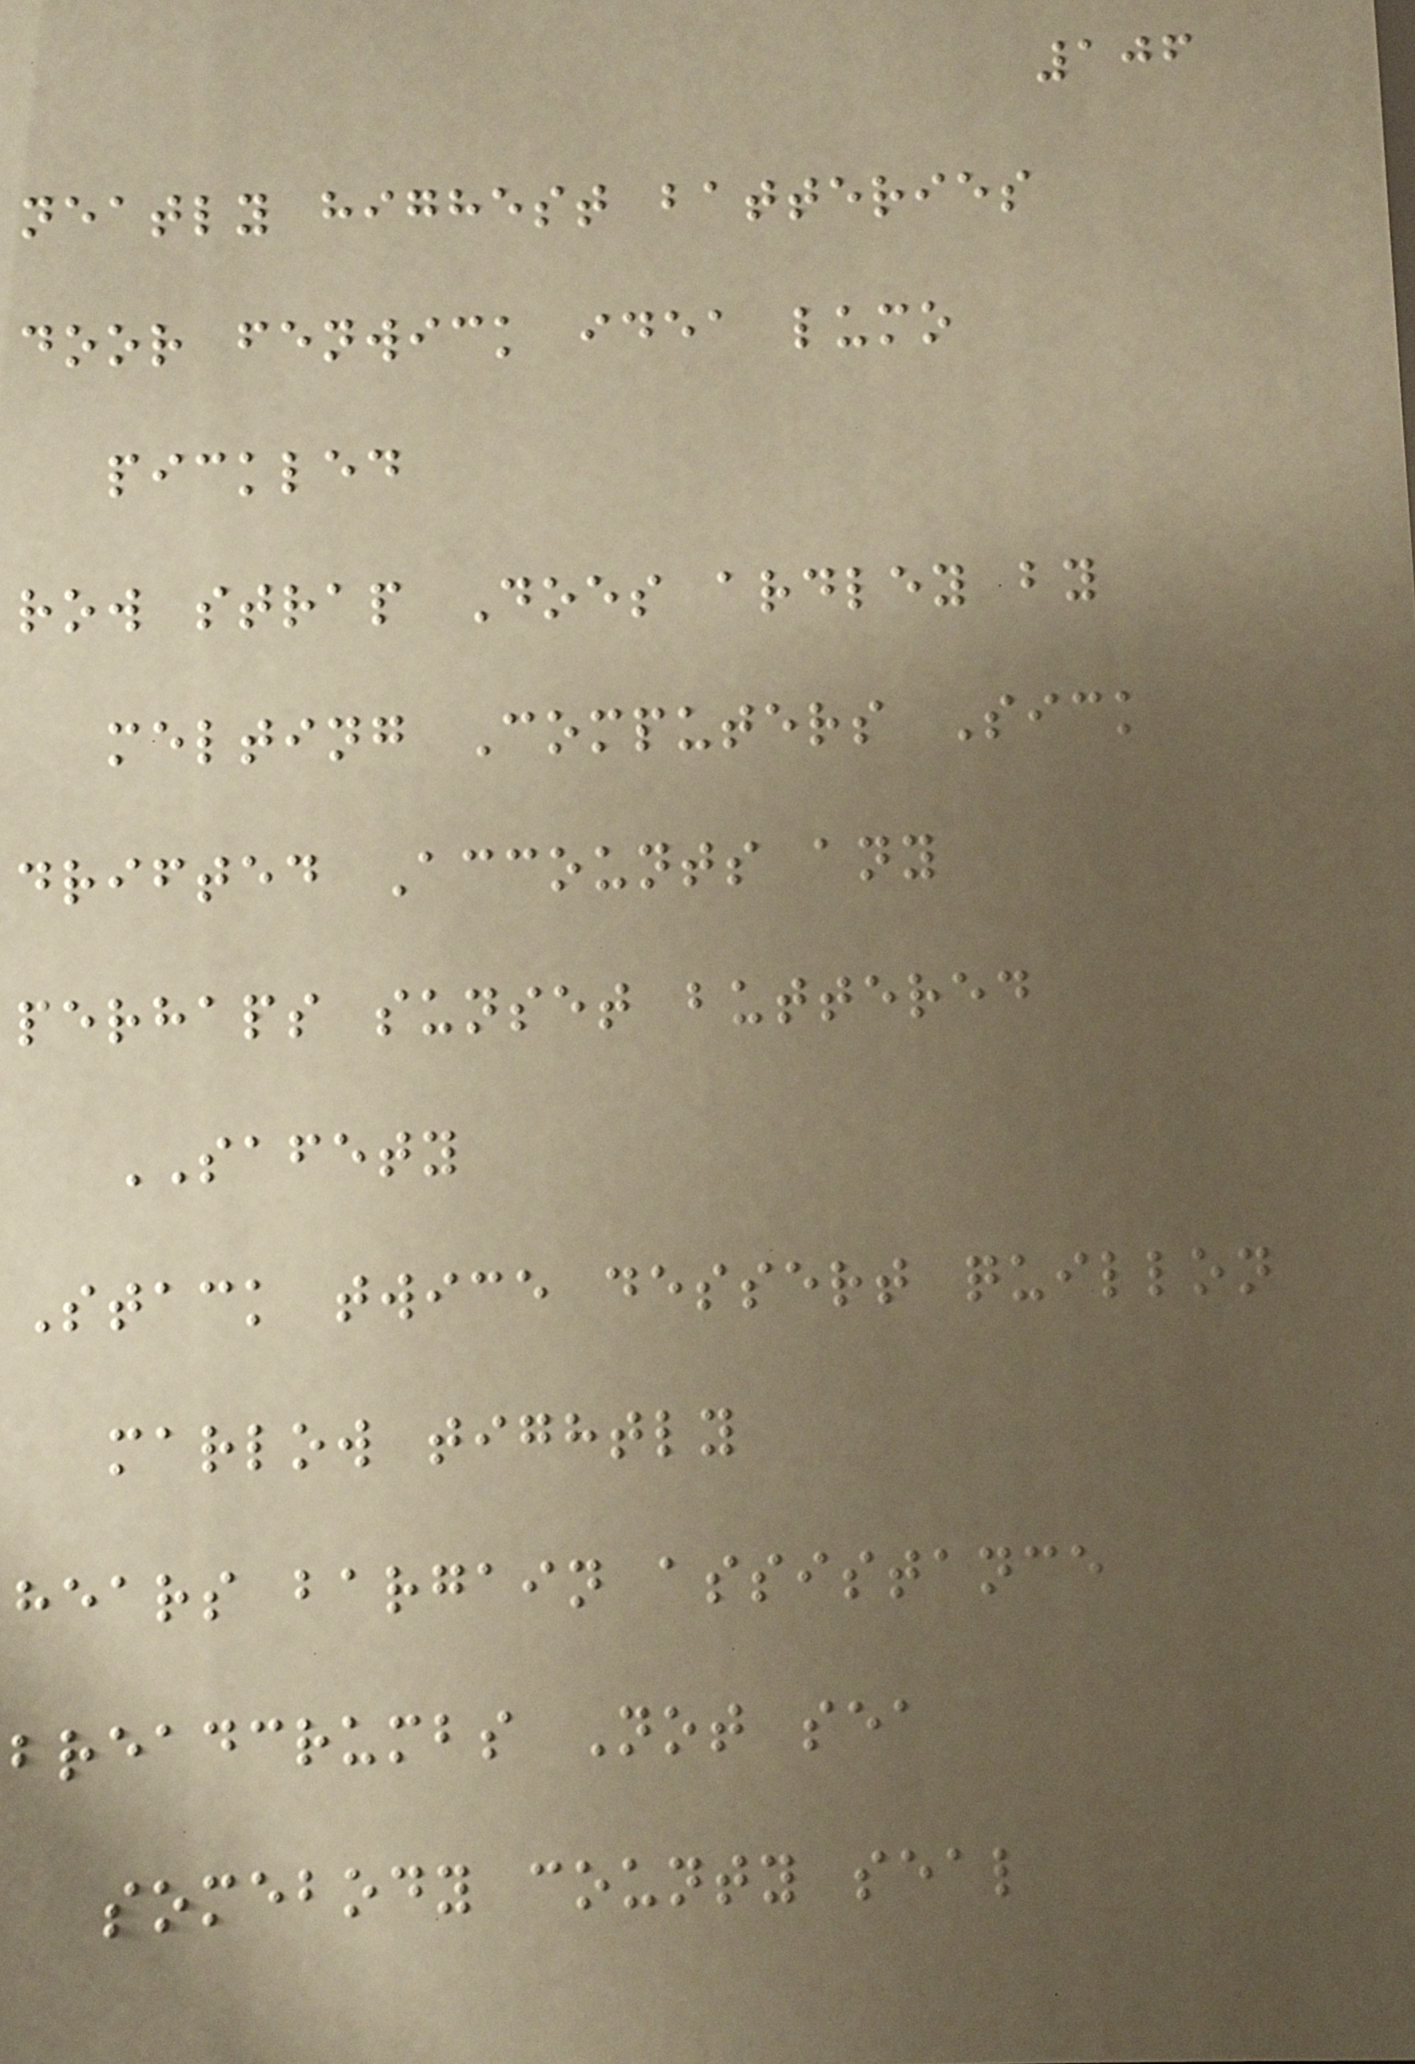106
neatly highest batteries
door fenwick idea lumo
pickled
row strap Does ardley by
melting Computers Sick
drifted Accounts any
perhaps sunset buttered
SAFETY
Stack twice dessert quillon
marlow tightly
hears bargain assistance
breadcrumbs Not sea
somebody county seal
